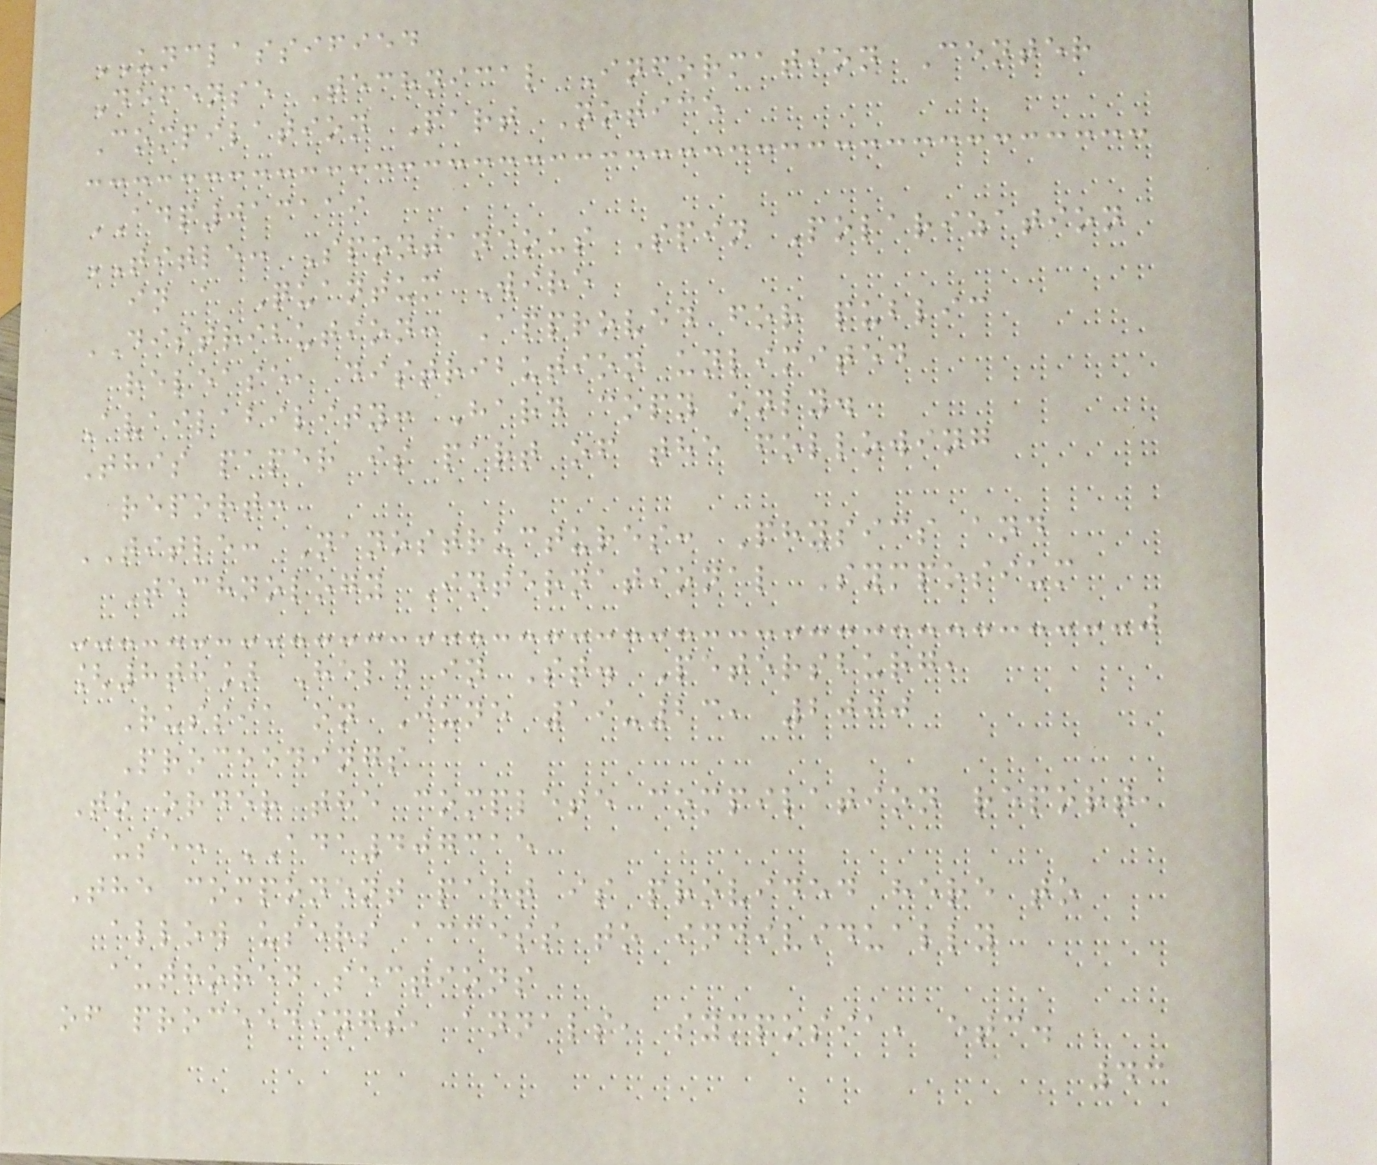UNCLASSIFIED
Defense Technical Information Center
Compilation Part Notice
ADP013119
TITLE: Spontaneous Spin Polarization
in a Quantum Wire
DISTRIBUTION: Approved for public
release, distribution unlimited
Availability: Hard copy only.
This paper is part of the following
report:
TITLE: Nanostructures: Physics and
Technology International Symposium
[8th] Held in St. Petersburg,
Russia on June 19-23, 2000
Proceedings
To order the complete compilation report,
use: ADA407315
The component part is provided here to
allow users access to individually
authored sections
of proceedings, annals, symposia, etc.
43
